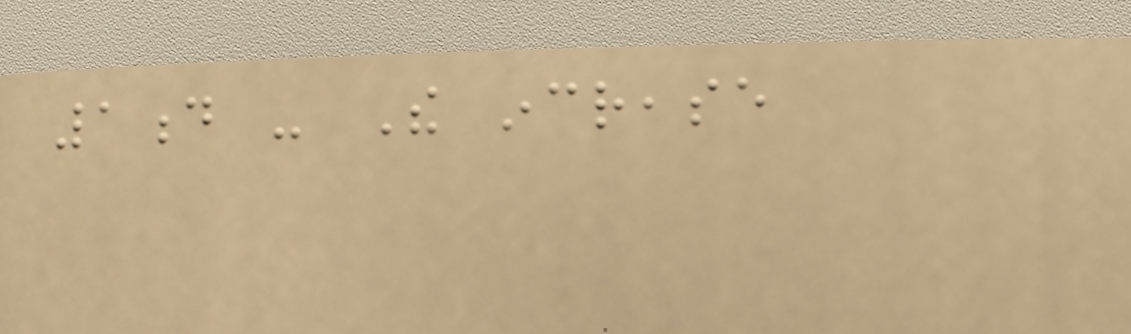1d - The increase
